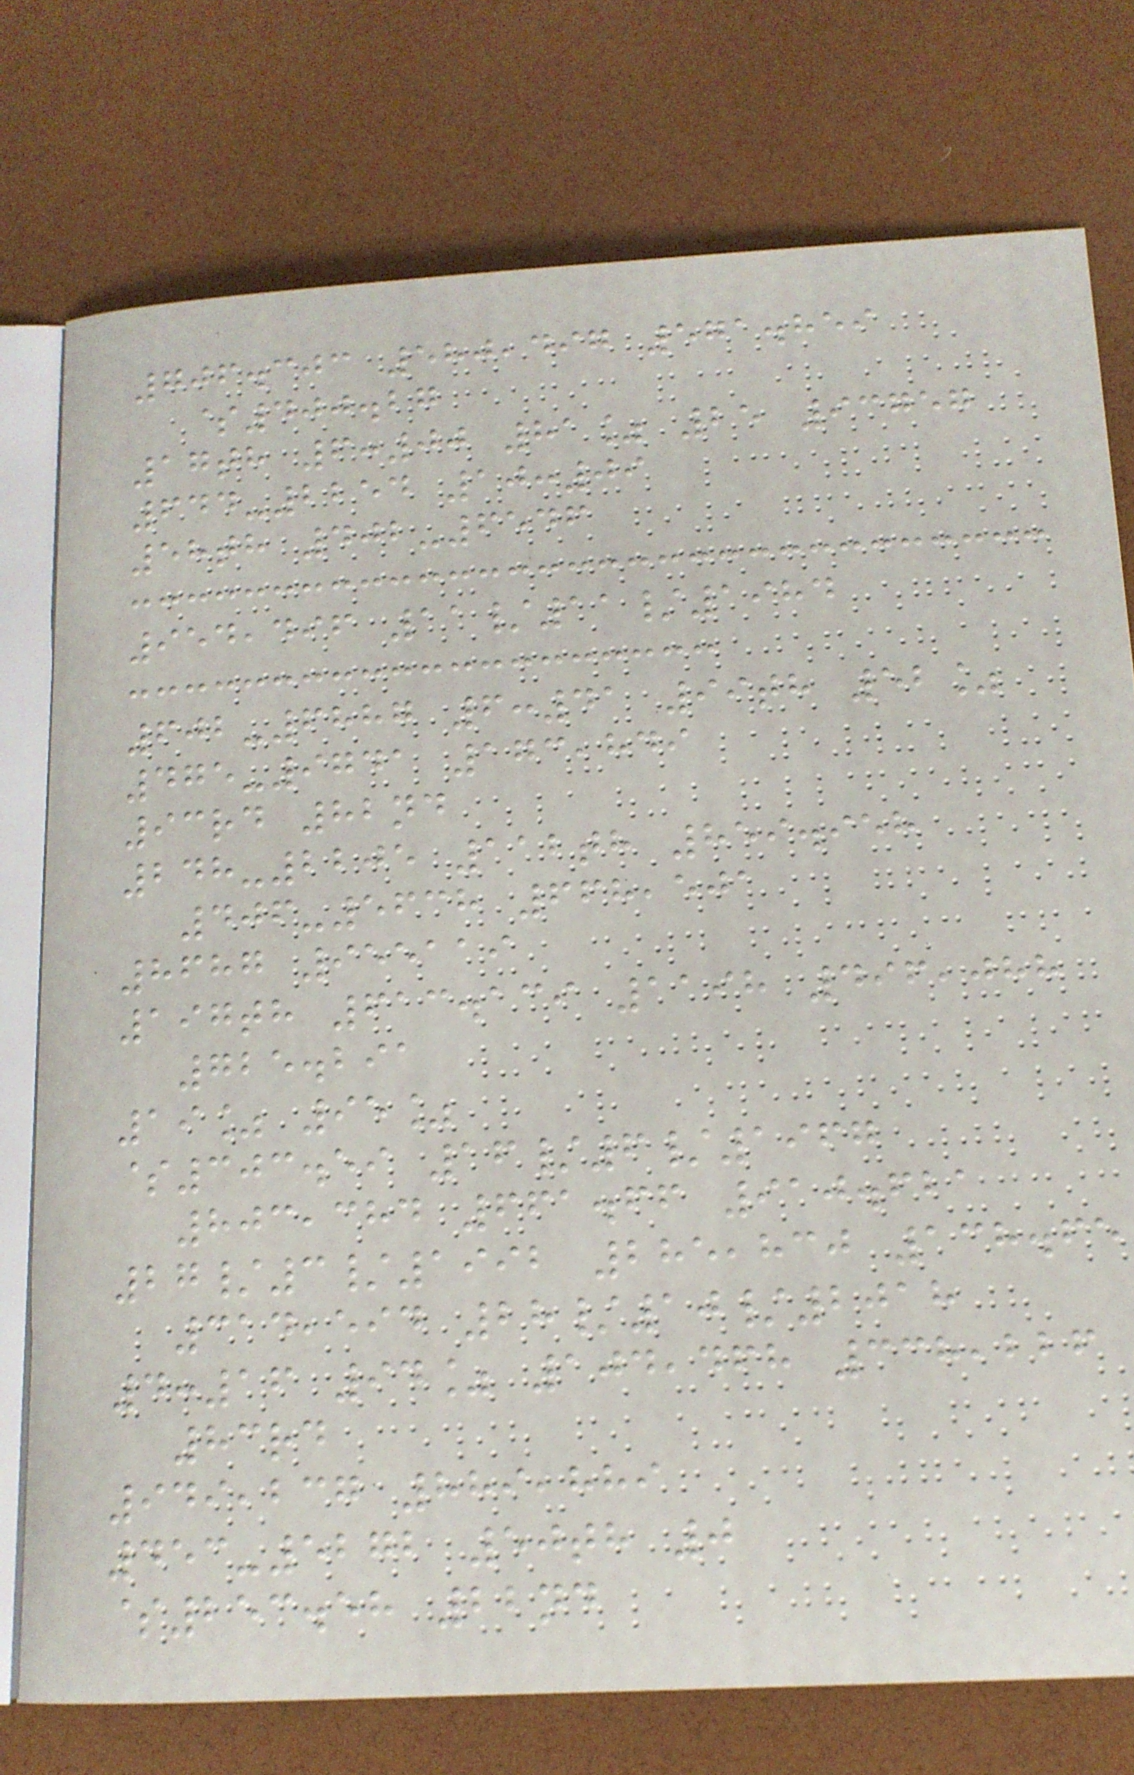706.303 580,497 571.859
$400.27
17th 6:00 81% 25 93757
644-2254 10:09
58th 402-6546
954,496 11/11/1984
602-6887 6:41 99th 52%
475-9741 173,849
93rd 82nd
248-2205 112th 859.958
406-5638 668,501
8687 955119
197th 613.139 1198 496,088
725.291
19% 95%
$303.59 16/6/1967
803,384 661.66 910.621
27/3/1992 285,830 138.65
314,594 28/10/2018
4:16 94% 104,468 338,226
83rd
949,237 889,889
453-5272 50th 0
$253.58 22nd
